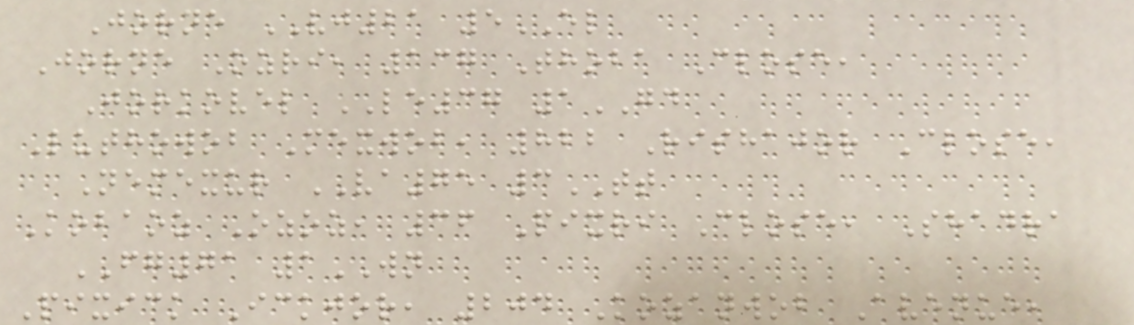Jorne VJ21 5EL
Jorne Ozri, 137 Thoba Close,
Jorkovel LE37 1GD
Luthowob Mexwob, 822 Rishajor Close,
Nemexur VA75 3TT
Kobaoz Ozoz, 36 Pixri Close, Shadra
FG71 1WN
Pixick Ickjor, 204 Kozanwob Avenue,
